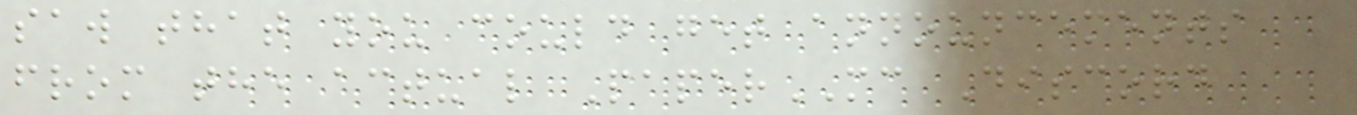saw that you could get announcements
from the actual PaperMC Discord
